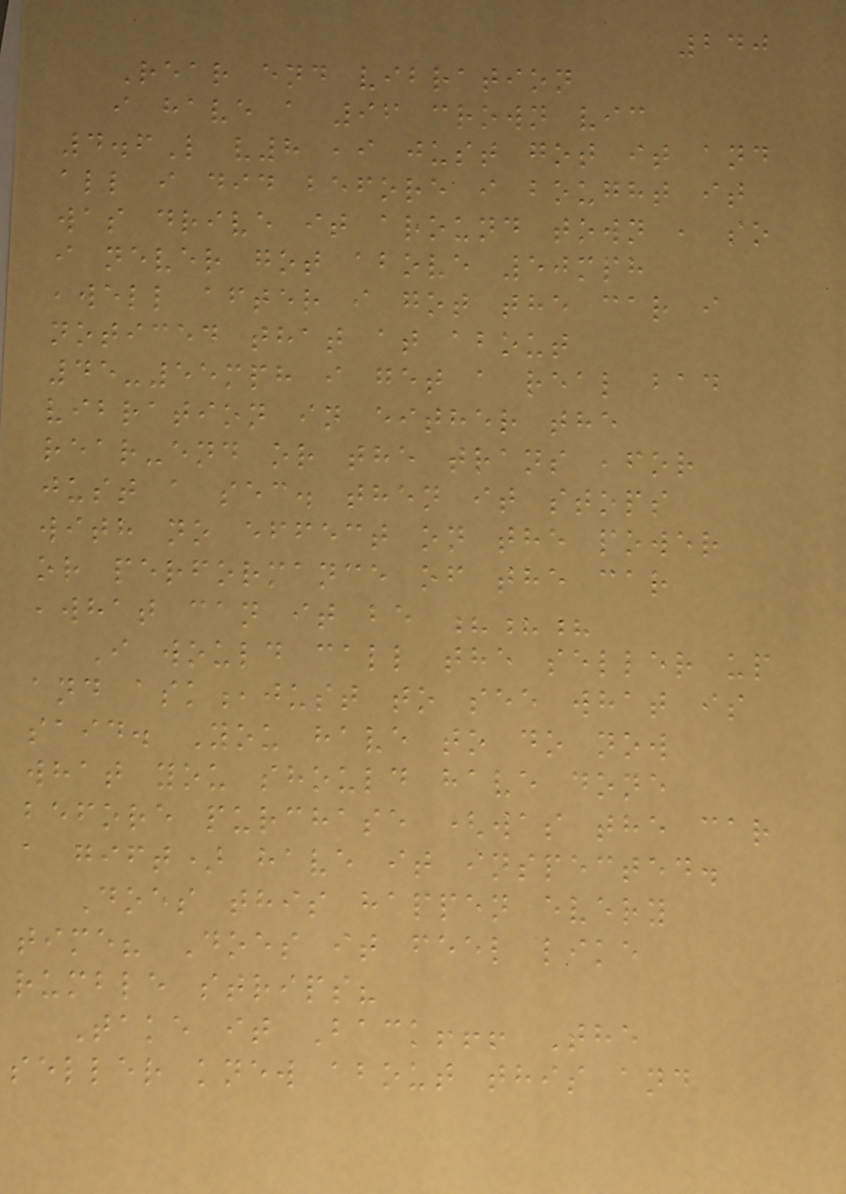240
Rear end vibration
i have a 96 crown vic
4.6L v8 ,i just got it and
all i did before i bought it
was drive it around town , so
i never got above 50mph
,well after i got the car i
noticed that at about
45-55mph i get a real bad
vibration in either the
rear-end or the trans ,for
just a sec. then it stops
with no effect on the power
or performance of the car
,what can it be ???
I would call the seller up
and ask,just to see what is
said. You have to do now
what you should have done
before purchase (was the car
a gift) have it inspected.
Does this happen every
time? Does it feel like
rumble strips?
Take it Back!!! The
seller knew about this and
